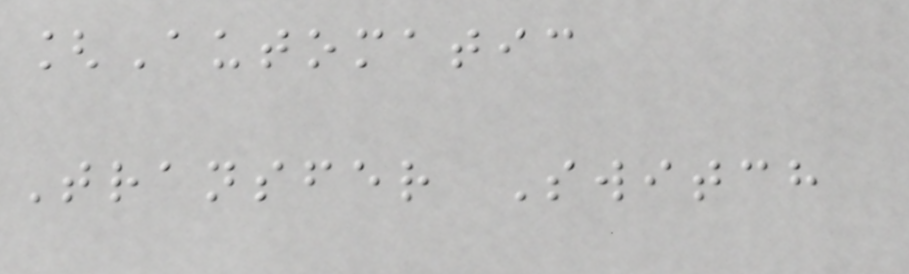[Automatic
Transfer Switch
